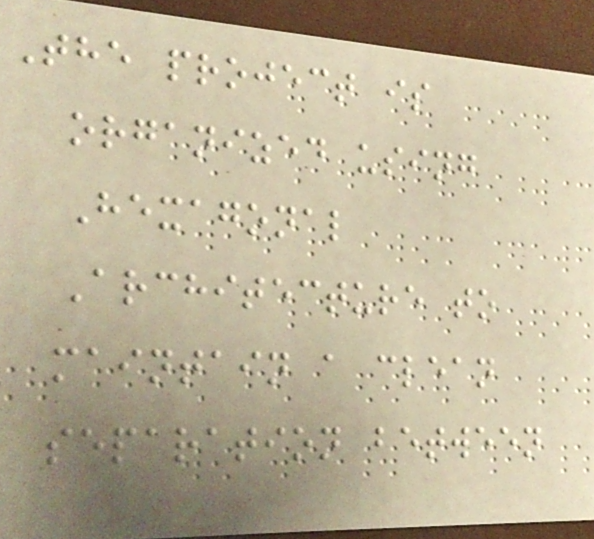The project is
organized using
Hexagonal
Architecture to
maintain a clean
separation between
